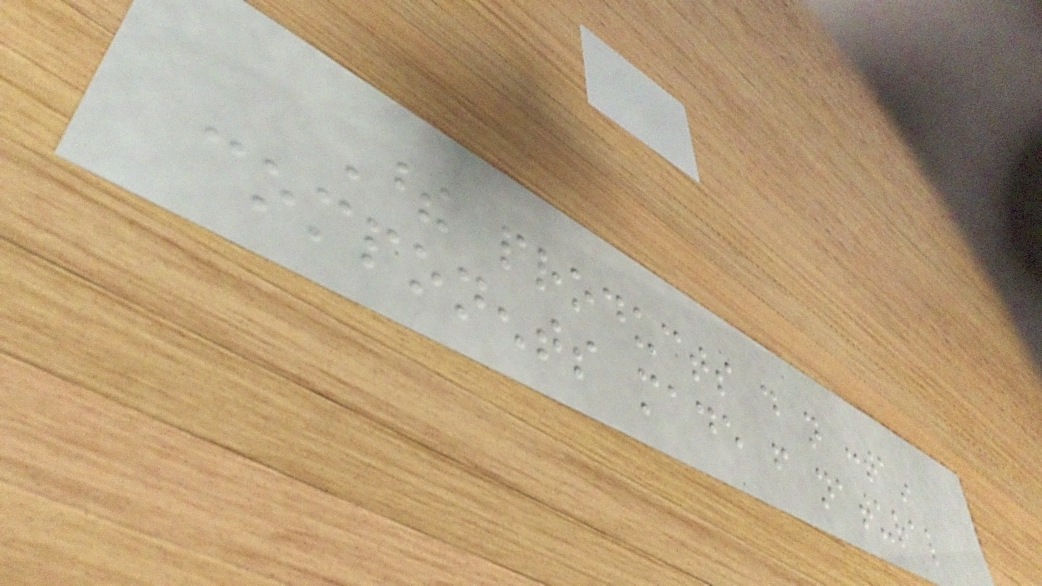These products do not contain
components made from natural
